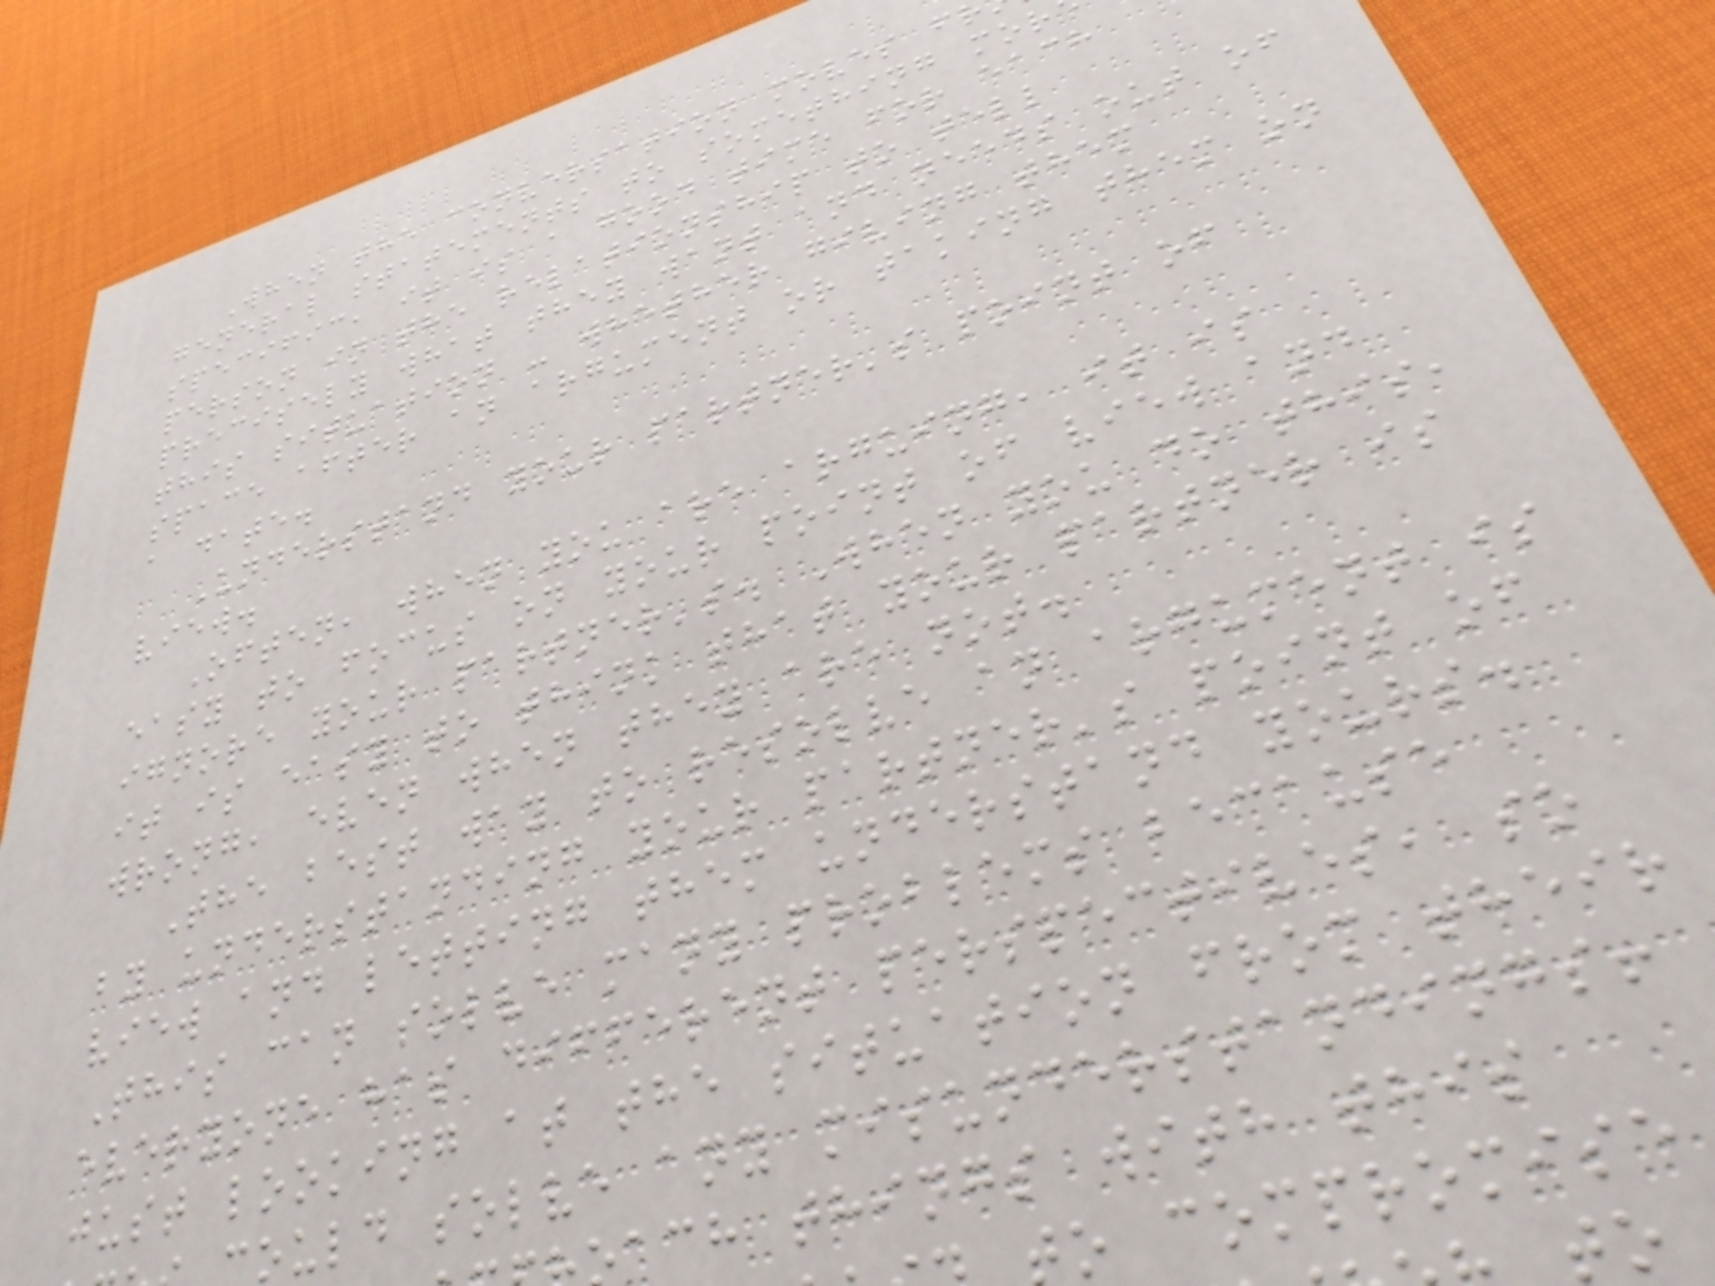When the conversation moves f
general statements to something mor
specific, it is a good time for each
person in the relationship to tell
precisely what they want and needs out of
this situation - whether giving them
space after an argument or taking them on
a date.
Understand your partner's point of
view.
Often, when you are arguing, it is
easy to focus on your point of view and
ignore your partner's. When you do this,
it is easy to think that your partner is
wrong, even when they are not.
The best way to resolve an argument is
by understanding your partner's point of
view and letting them understand yours.
This can solve many problems because
everyone has different perspectives, so
just looking at the situation from their
ould solve any misunderstandings!
ach things with this
to compromise
